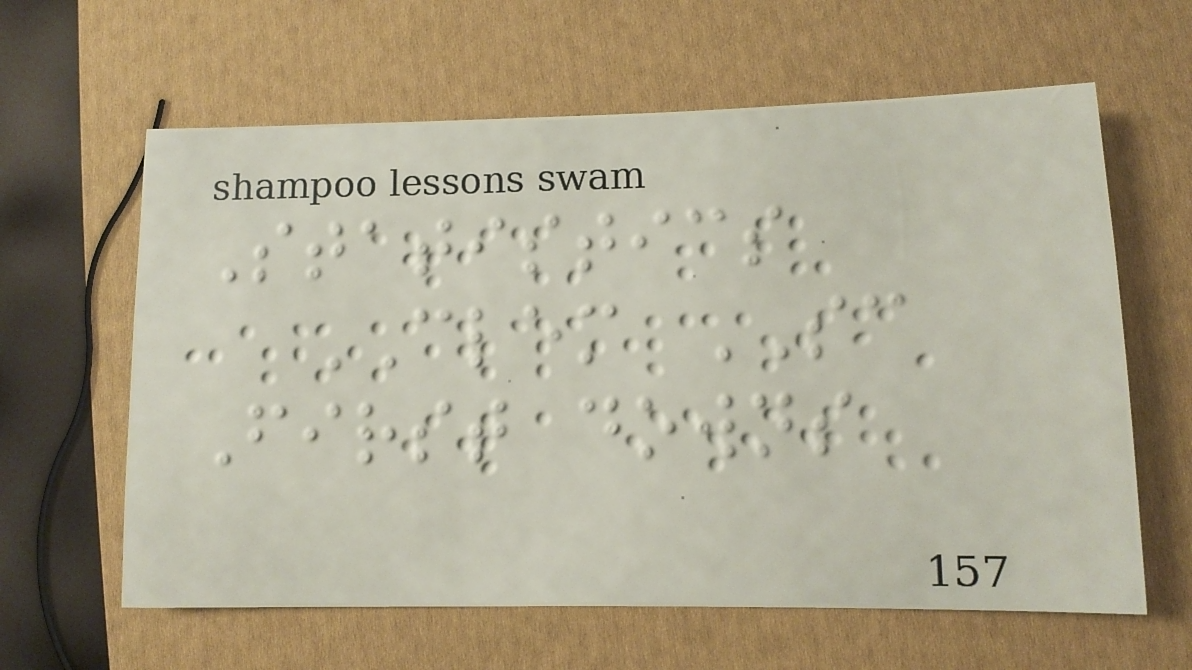Statistics
CLEM SC
First downs
